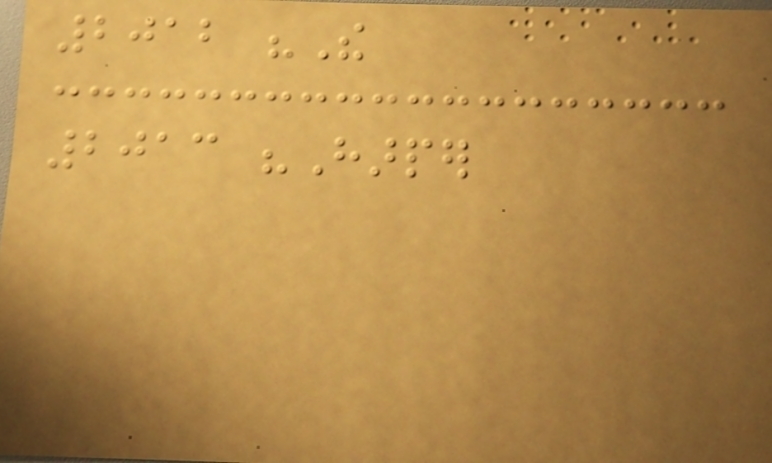2012 "The
2013 "Harper
